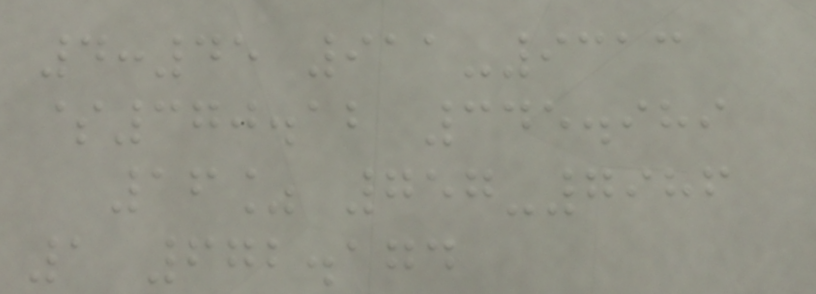4:45 911-9313
$370.12 345.989
16% 757-7986
1 672.174
